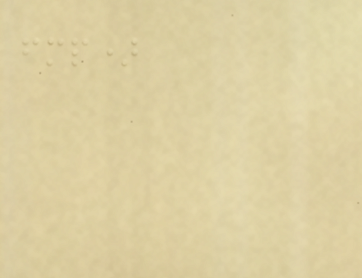fmp)
